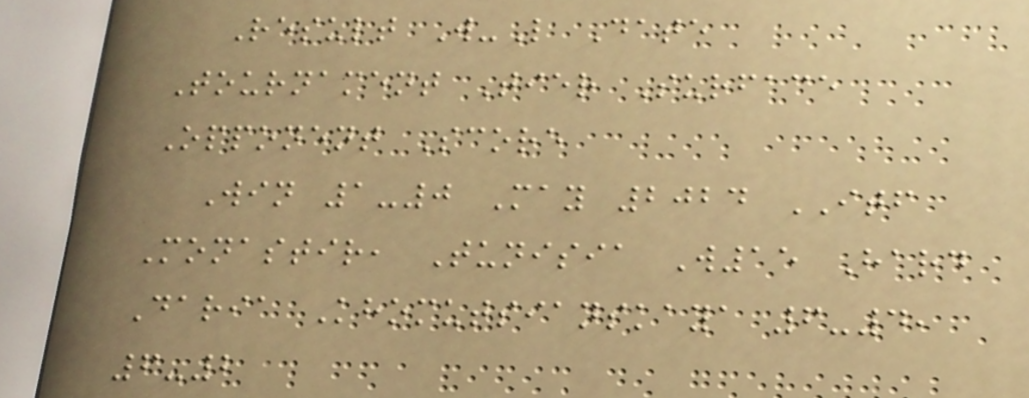Result W-L Date
Tournament Tier Surface
Opponent Score
Win 1-0 May 2024 ITF
Monastir, Tunisia W15 Hard
Daria Khomutsianskaya 6-4,
6-2
